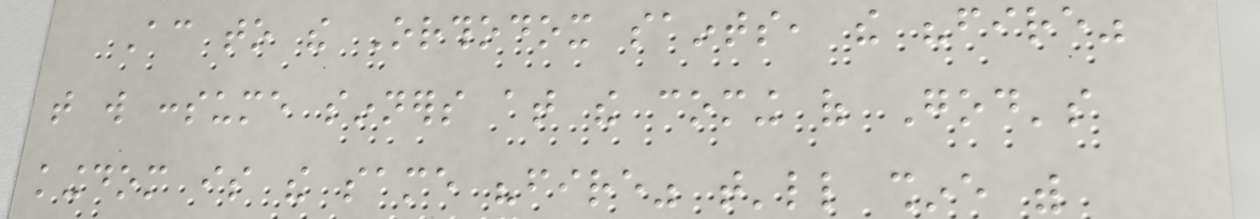According to the Orthodox saints, the "fire"
that will consume sinners at the coming of God's
kingdom is the same "fire" that'll shine with
